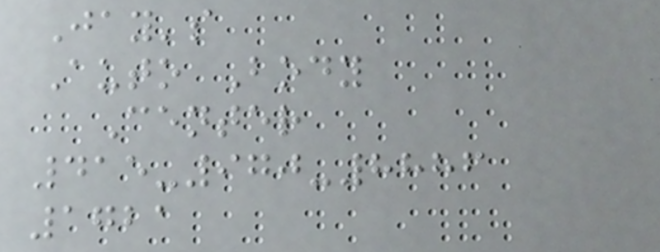Jay's
Auto Body
Center
415-970-8886
1721
